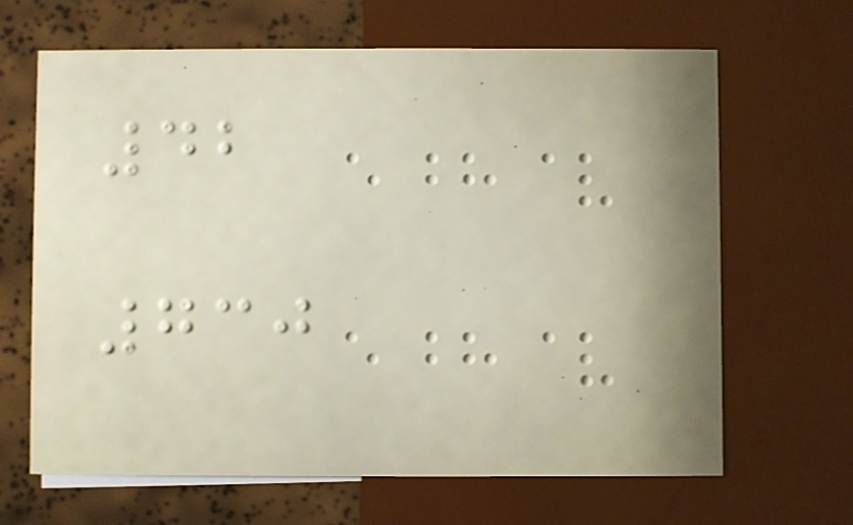42
730
